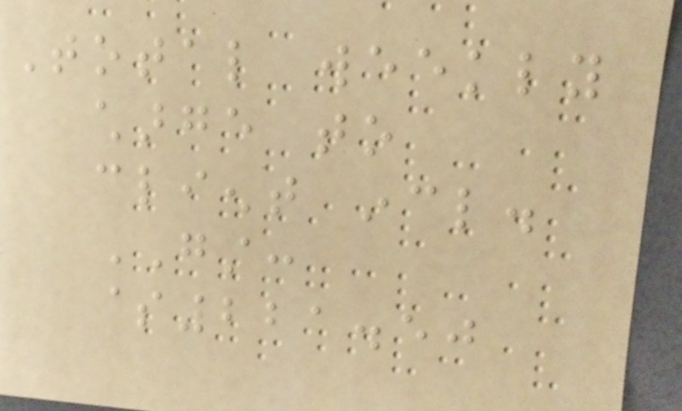Total weekly
charge to
client incl.
GST:
$221.50
